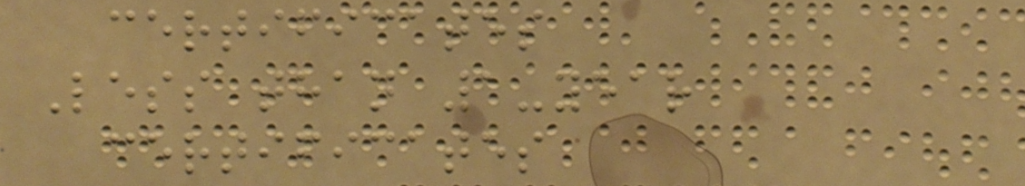certificates
Less than 1-year
certificates
